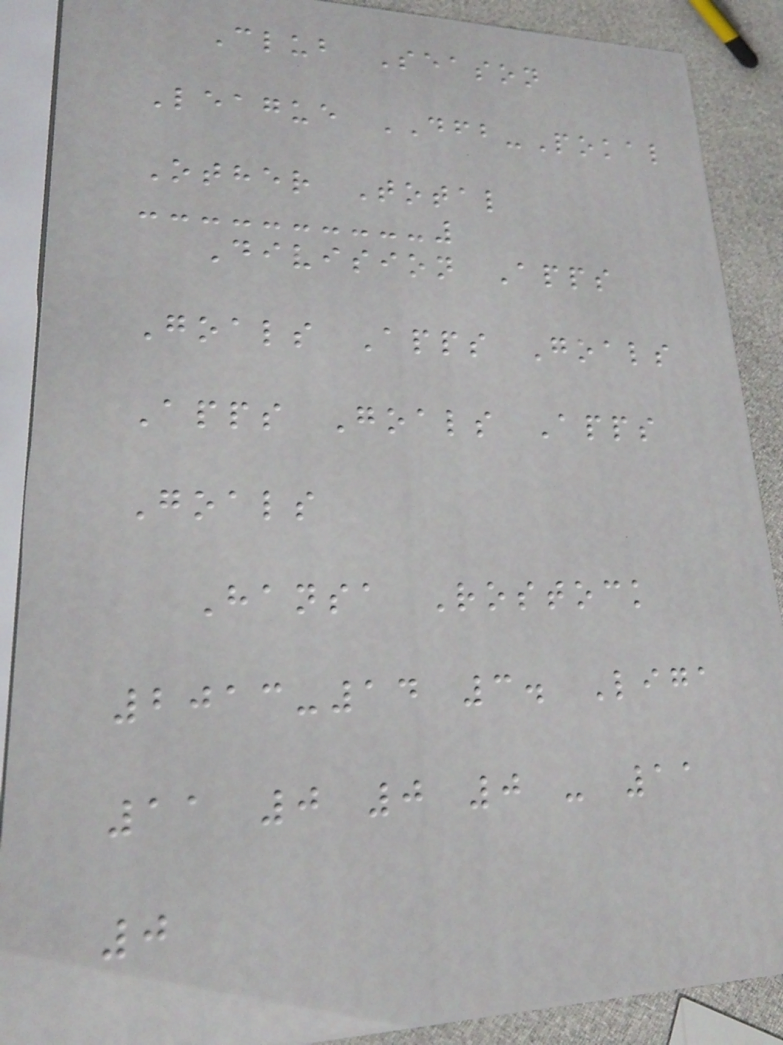Club Season
League DFB-Pokal
Other Total
Division Apps
Goals Apps Goals
Apps Goals Apps
Goals
Hansa Rostock
2013-14 3. Liga
11 0 0 0 - 11
0
